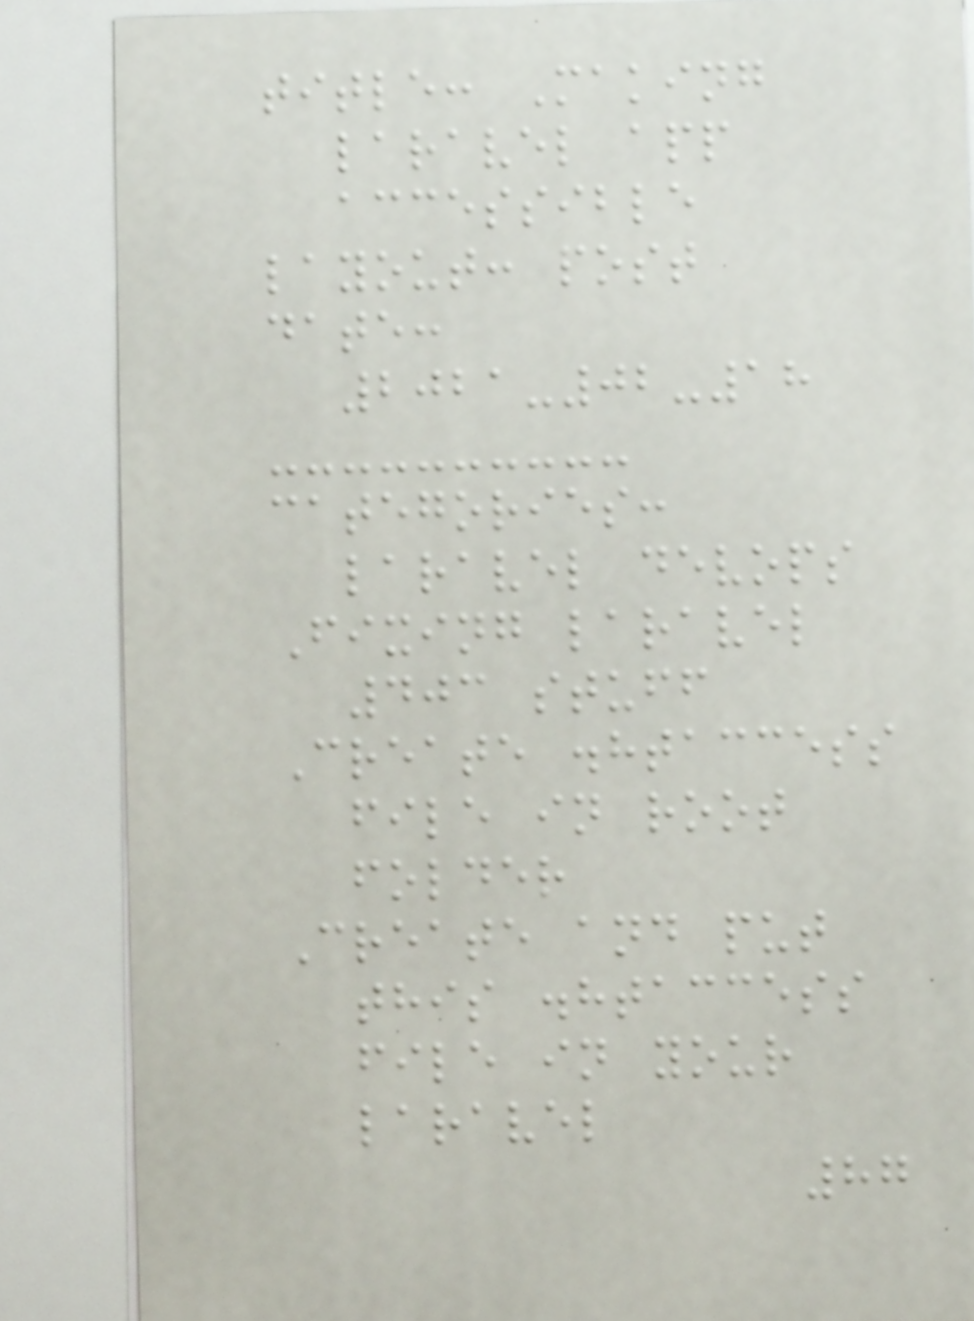title: Making
laravel app
accessible
layout: post
date:
2021-02-18
categories:
laravel devops
Fixing laravel
403 stuff
Create .htaccess
file in root
folder
Create and put
this .htaccess
file in your
laravel
87
